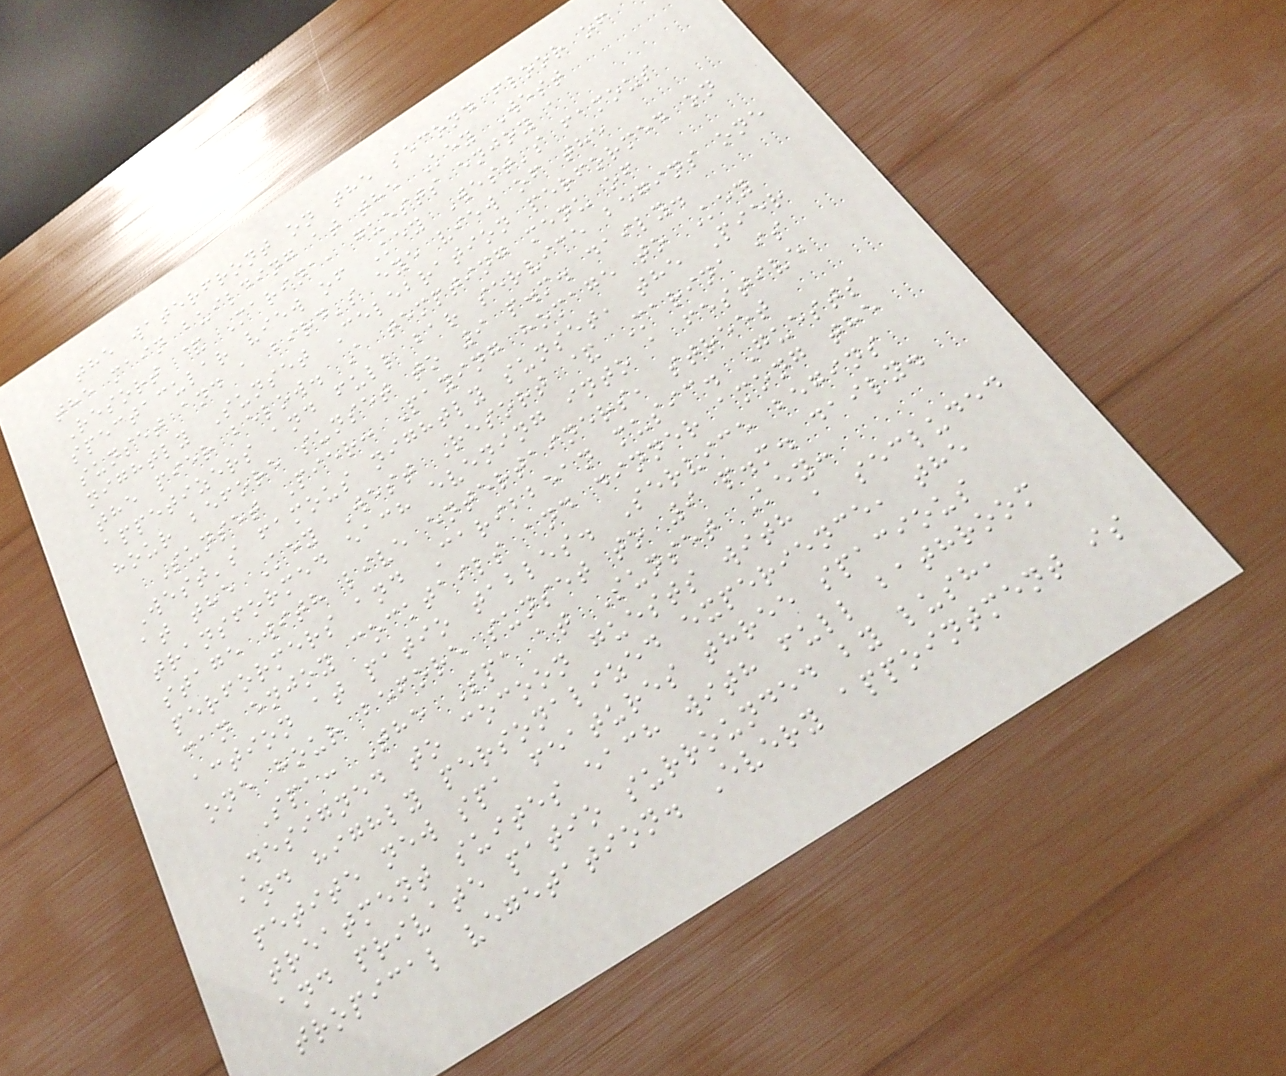the waterfront on the second floor of
the main building at the Key West
Resort & Marina, guests enjoy a
spectacular view of Key West's famous
sunset and a bird's eye view of the
nightly Sunset Celebration performed on
the pier below. A tempting menu of
appetizers and full bar service begins one
hour before sunset to 9 p.m. daily.
Sunset Pier: Paying homage to Key
West's famous nightly sunset, the Pier
at the Key West Resort & Marina is
transformed each evening into a festive
stage with live entertainers, street
performers and Caribbean music. Guests
can enjoy cocktails and dinner among the
action at patio tables. Service begins
one hour before sunset to 9 p.m. daily.
Spa: The Spa at Sunset Key:
Designed to cocoon guests with a secluded
and highly personalized experience, the
petite new spa features three spacious
treatment suites each with full bathroom
and private patio surrounded by lush,
tropical vegetation. Every appointment is
